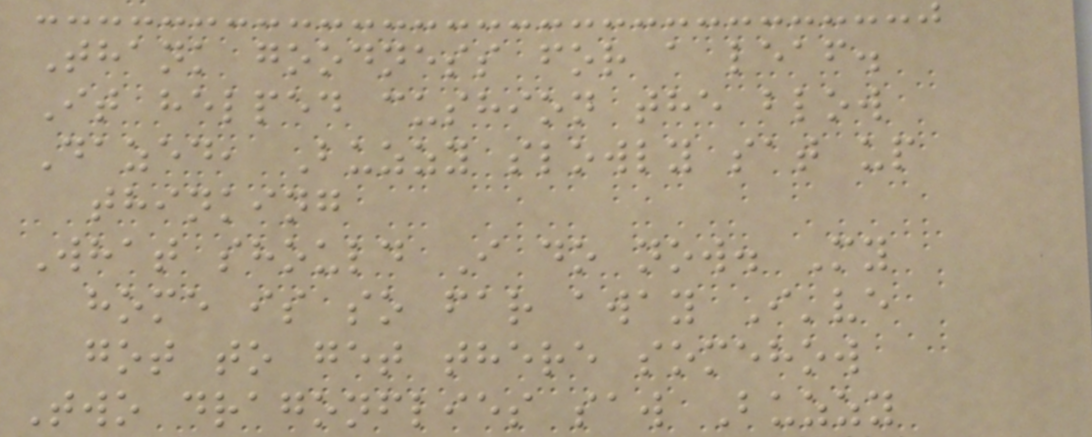Thank goodness for a leaf.
It helped cushion the blow
Dazed, Buzzy slowly sat up
thinking
What should I do now. My
home is so far away I've
got to get there somehow
Two dragonflies saw Buzzy
